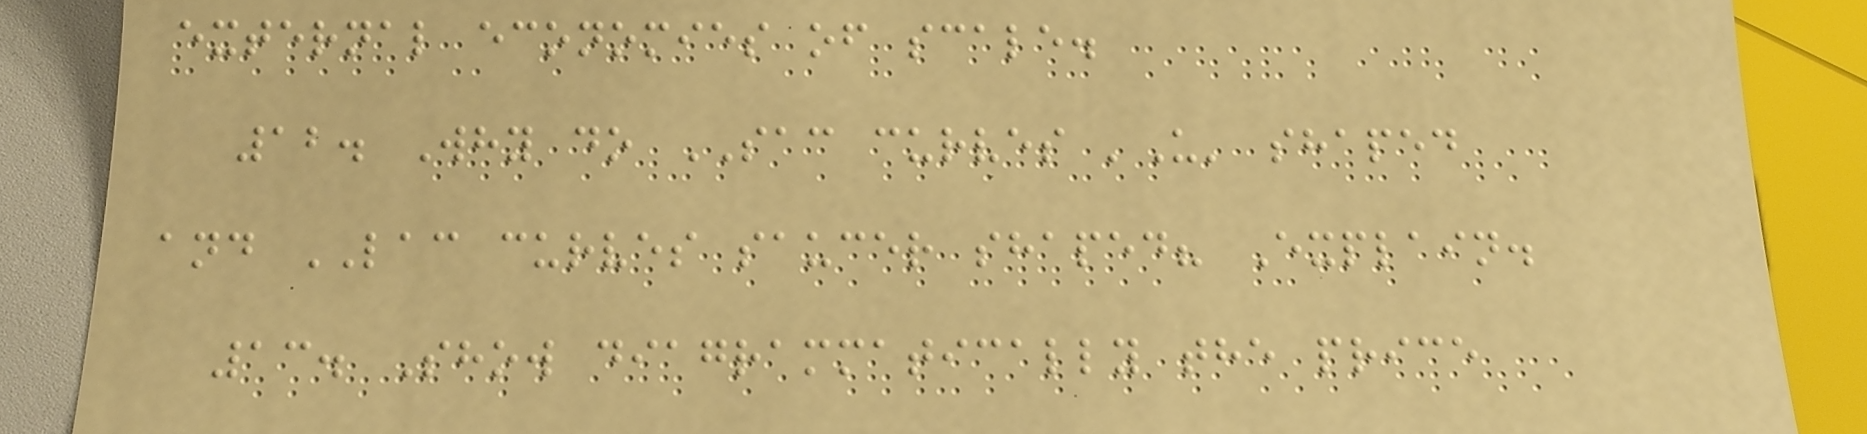external economies of scale.
12. Why do SAC curves 'U' shaped
and LAC curves saucer shaped? Explain.
13. Show diagrammatically the price
